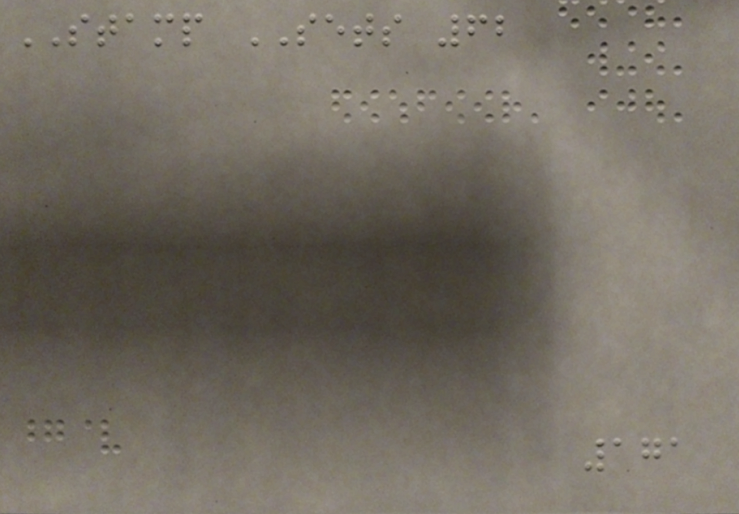STAMP SETS 62
171
